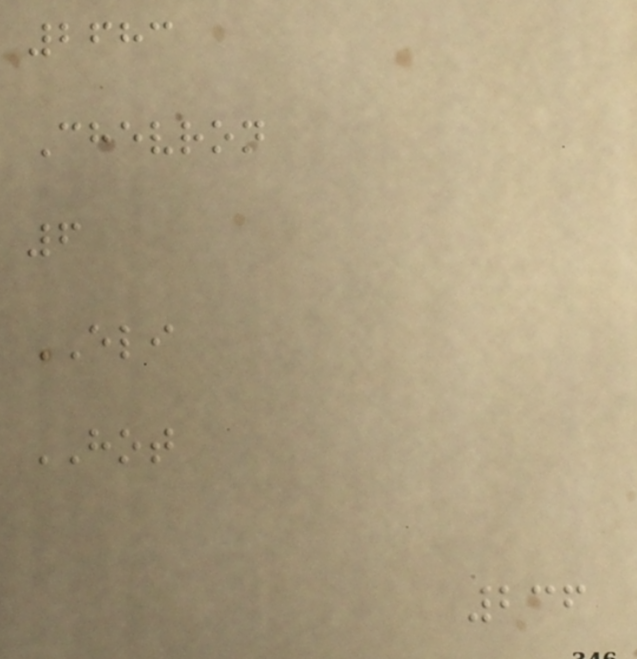2683
Chevron
6
ELI
HOT
236
